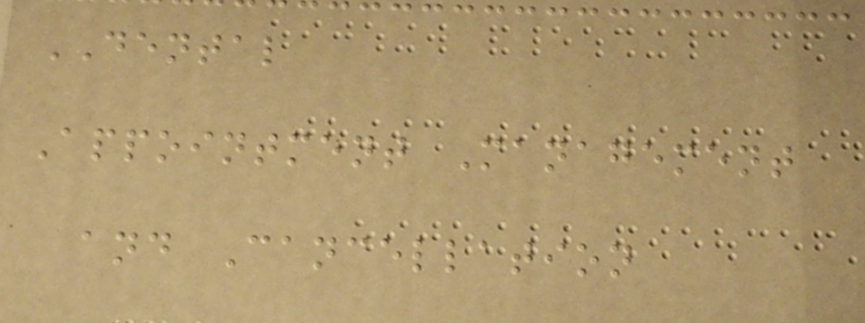DENTAL
Appointment Management
and Cancellation
